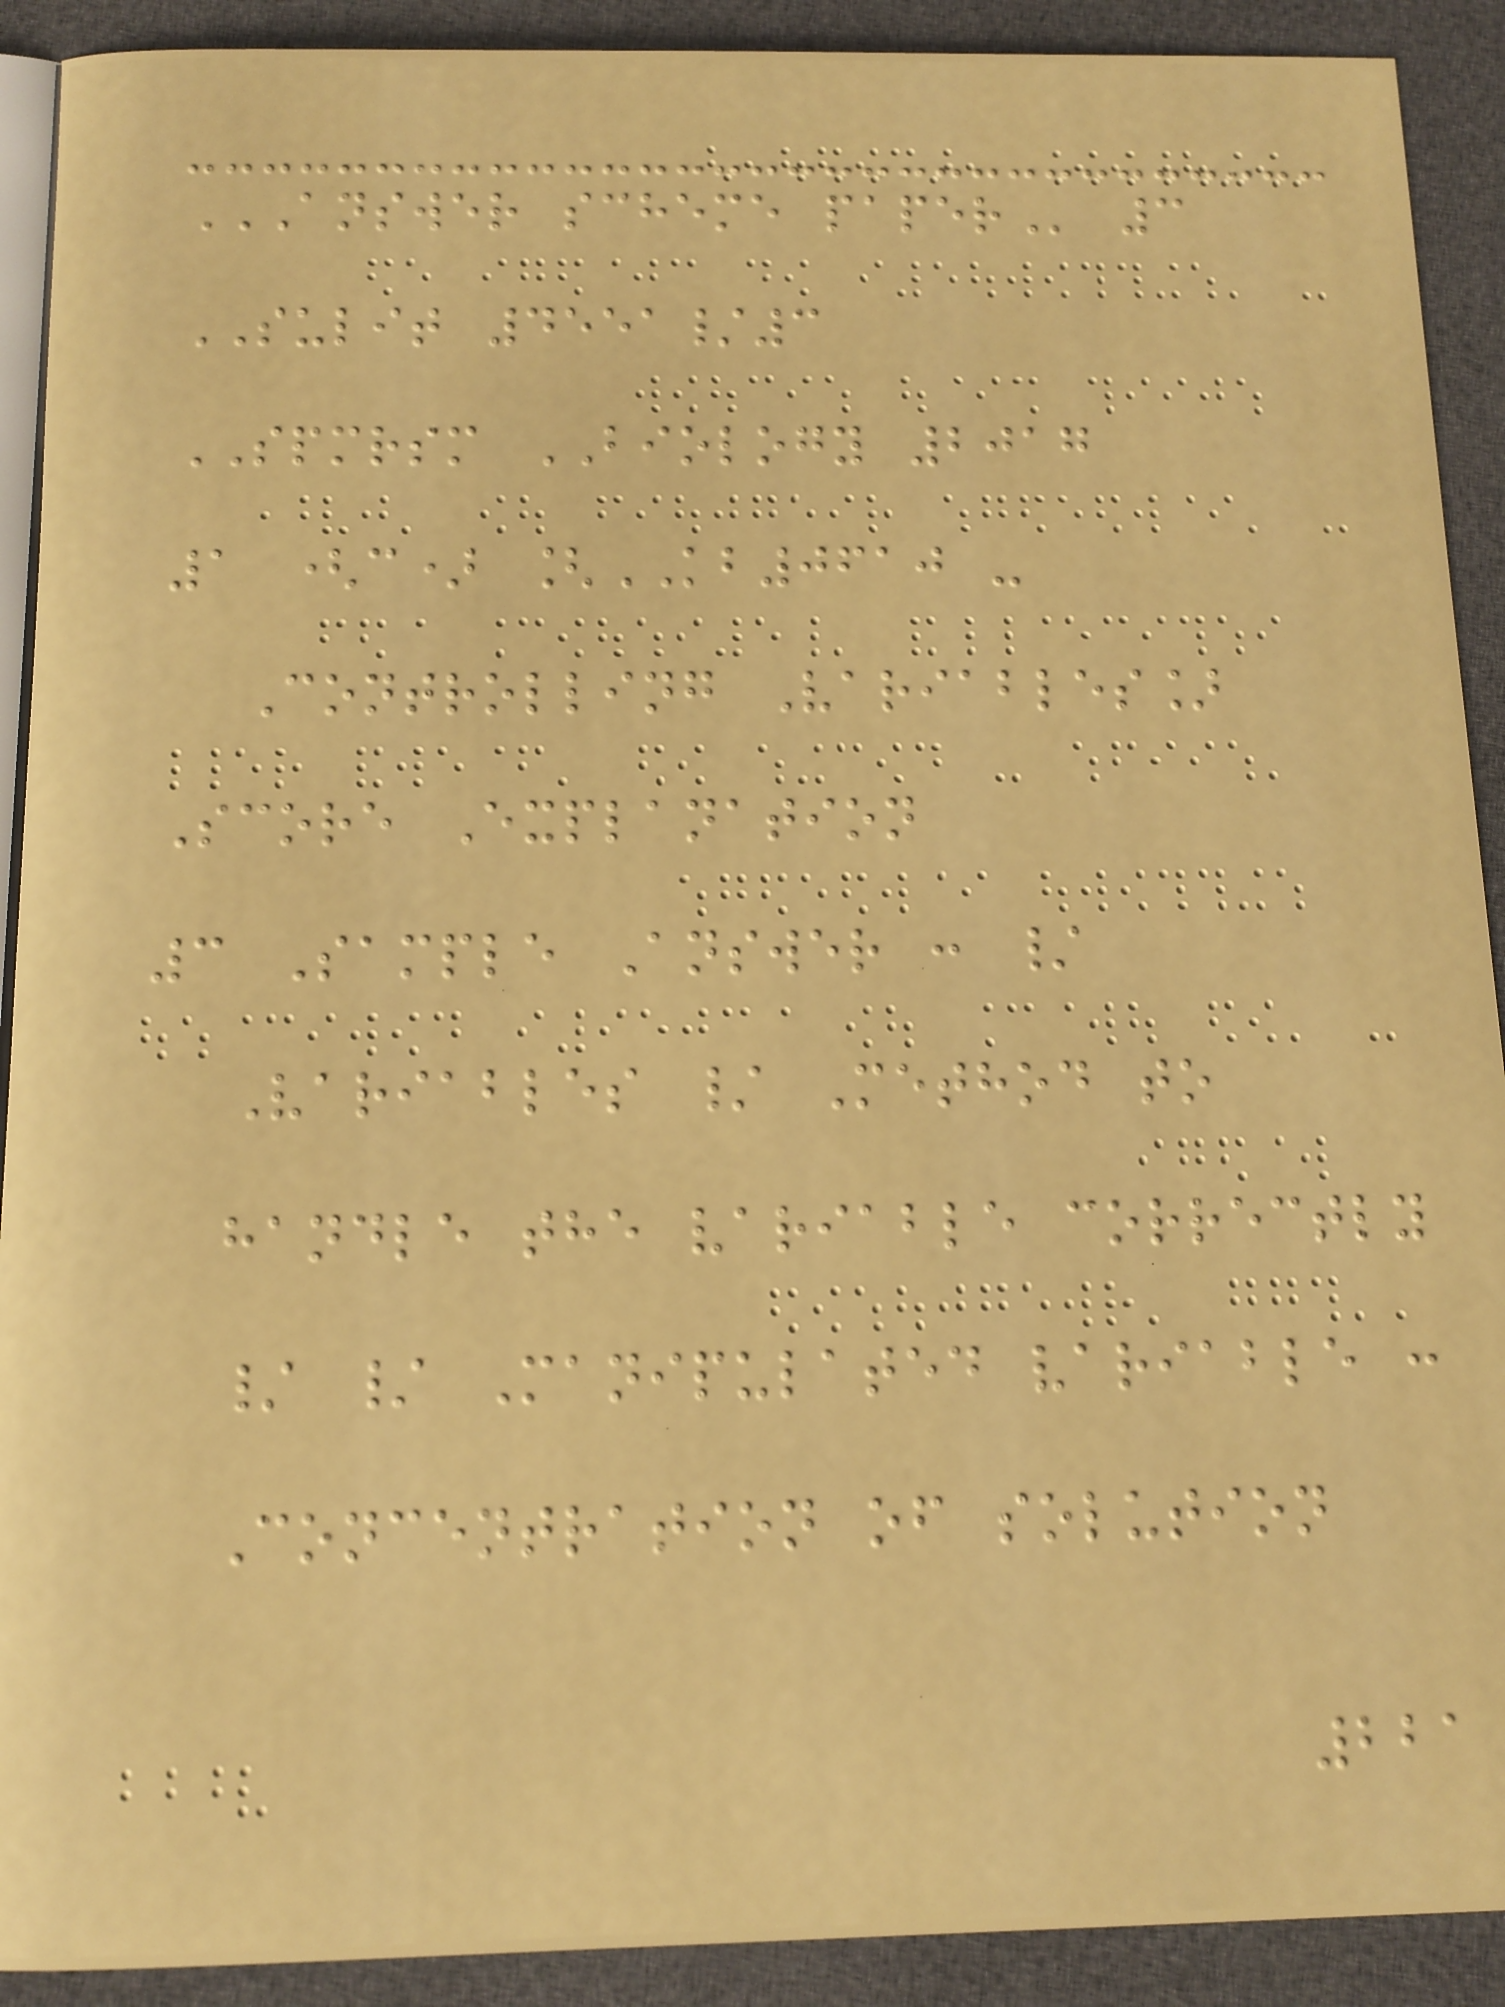ANSWER SCHEME PAPER 3
SULIT 4551/3
SPMRSM BIOLOGY 2017
1 (c) [KB0610 -
Controlling Variables]
Score Explanation
3 Sample Answer : /
Variables / Method to
handle the variable correctly
/ / Manipulated variable :
Concentration of solution
221
